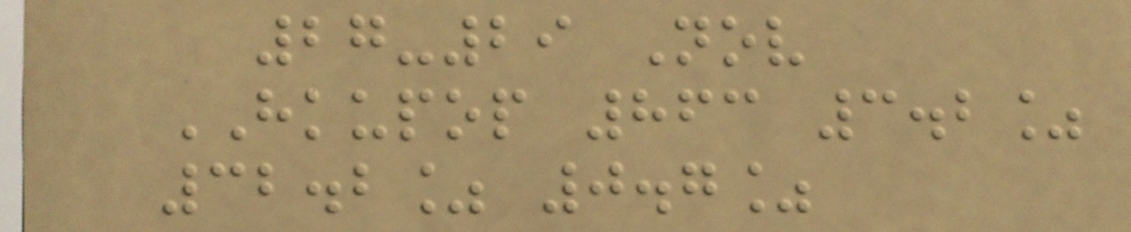27-29 Nov
HKUPOP 863 3.2%
32.2% 0.7%
